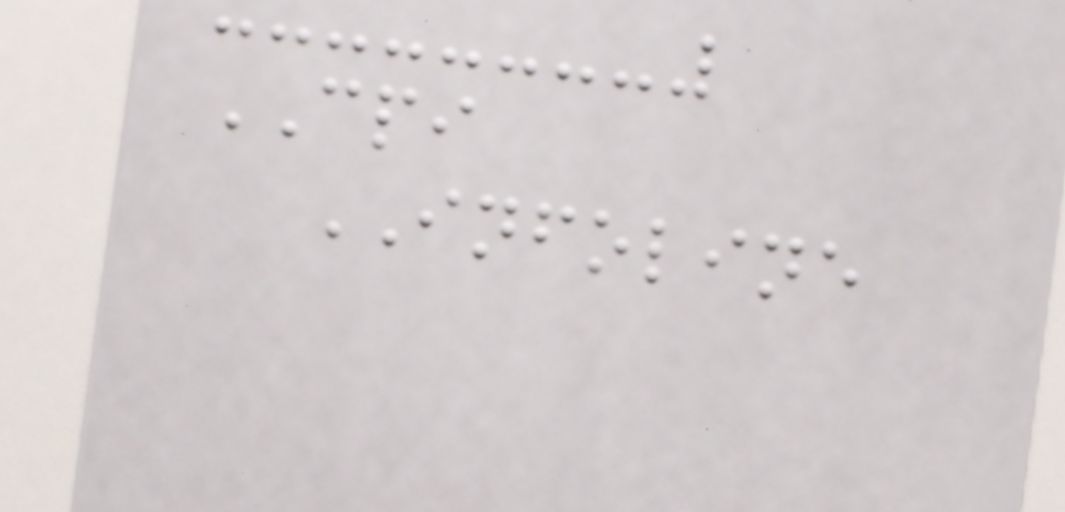CPI
INFOLINE
